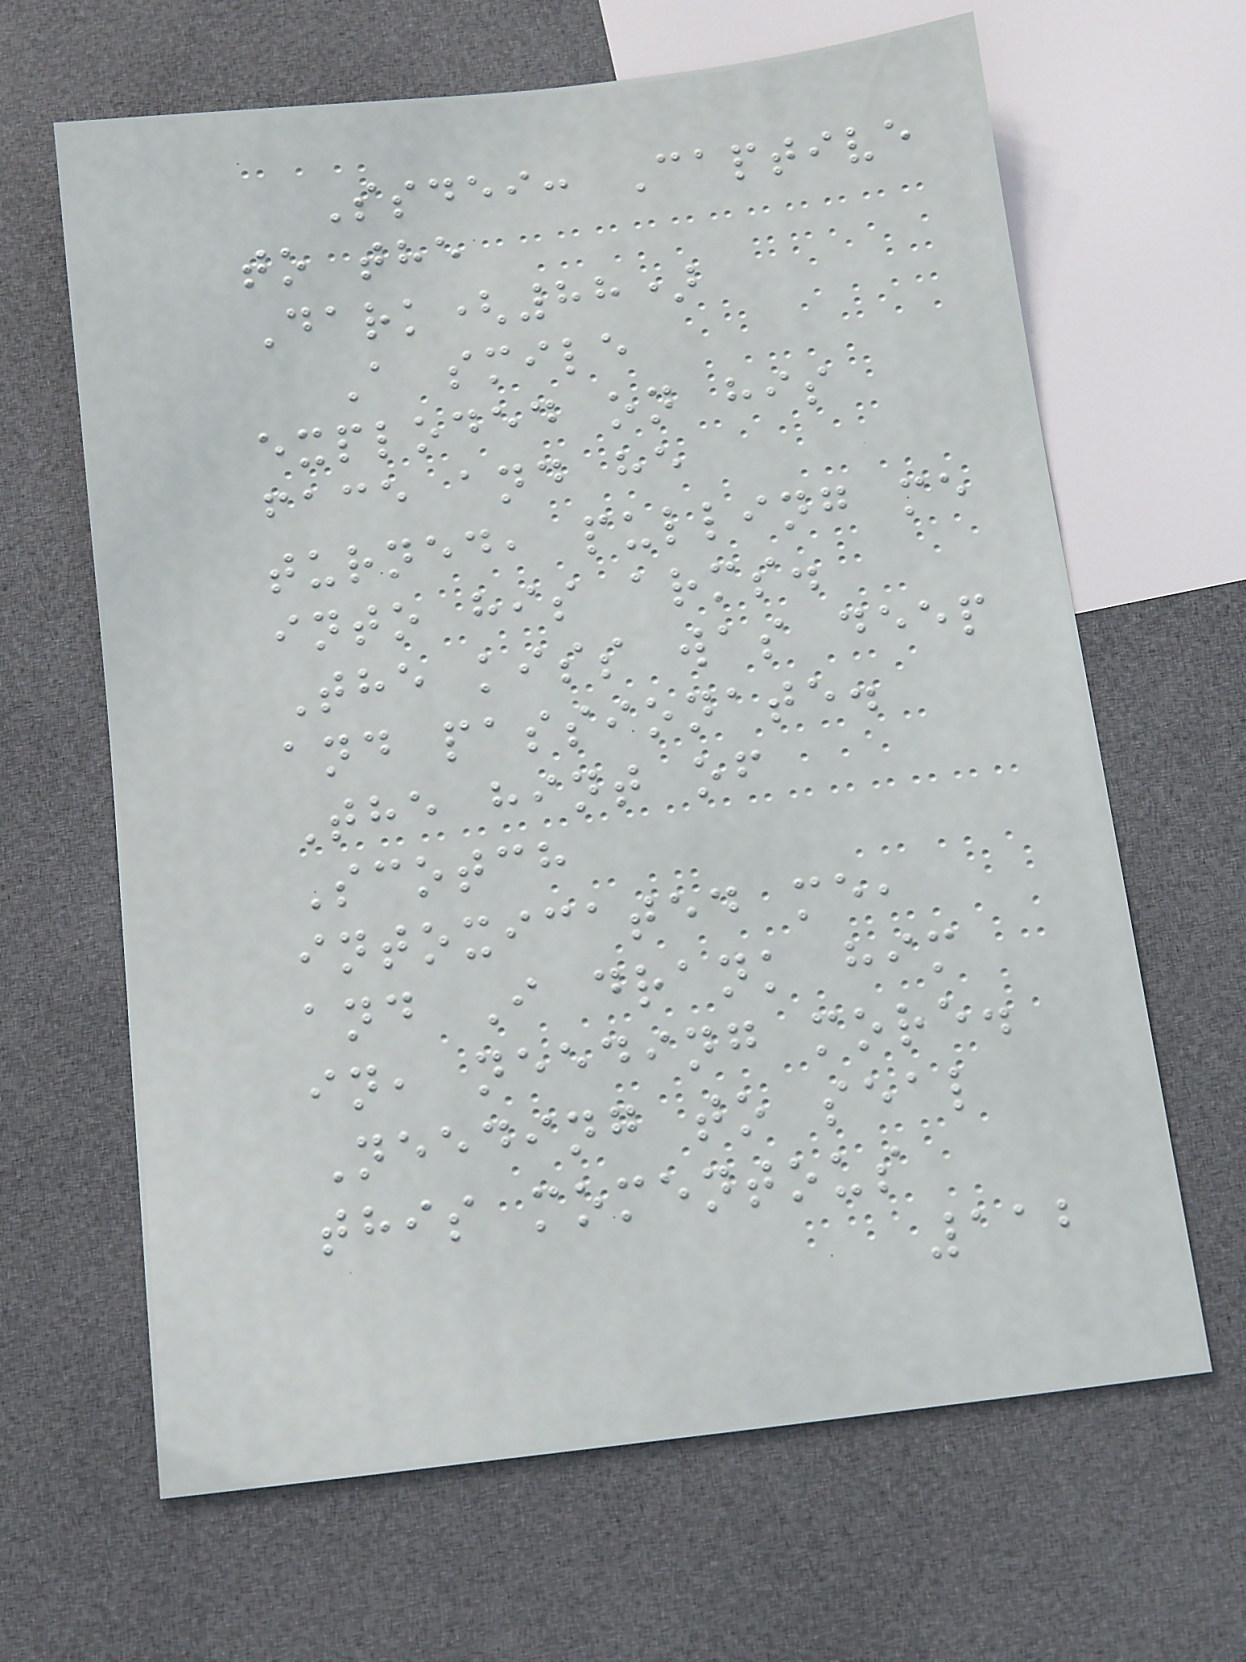Ssdei: Captive
to the
Dark(88)
A smile
exploded on his
face and he
turned, pulling me
into his arms.
The kiss was deep
and passionate.
The hint of
Scotch
intoxicated me,
and I drank him
in, needing more.
Needing to seal
this momentous
112
